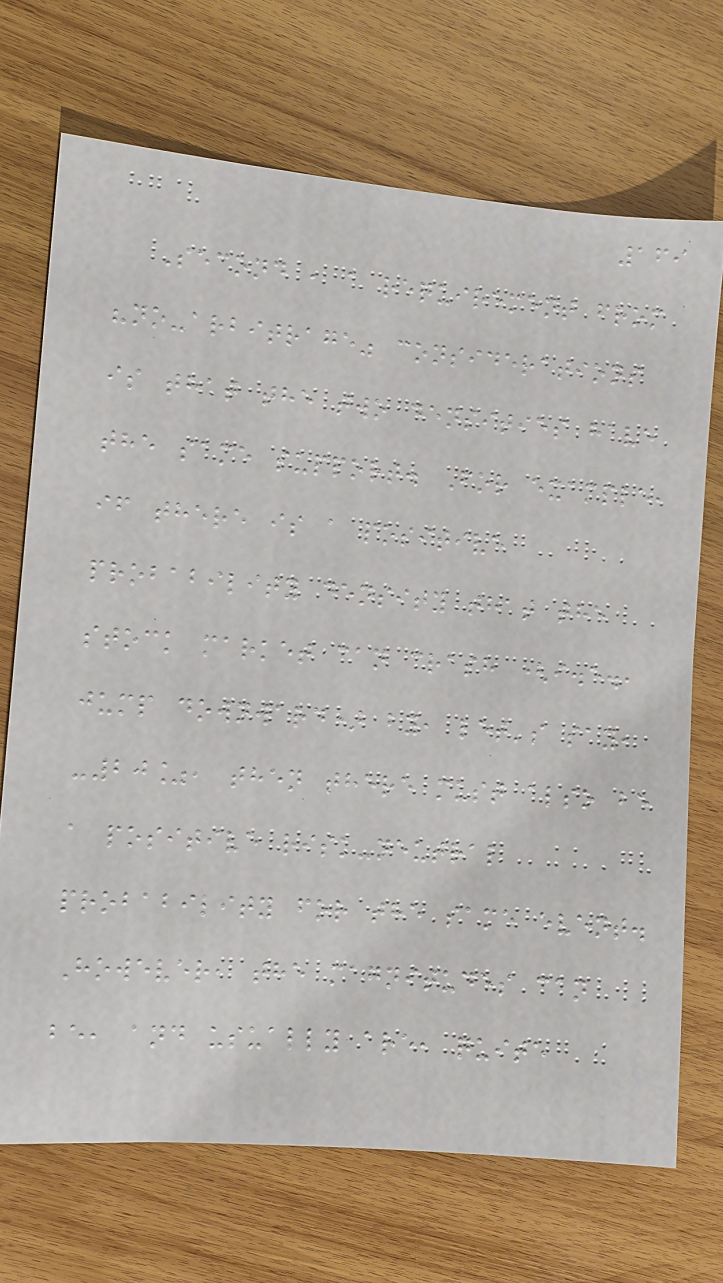169
Second , a requirement from
"no-arbitrage" considerations
is that the two densities have
the same support. For example,
if there is a positive
probability density that the
stock market can crash (i.e.,
jump downward) by, let's say,
-20%, then there must also be
a positive risk-neutral
probability for the same event.
However, the magnitudes can
be, and usually are, quite
